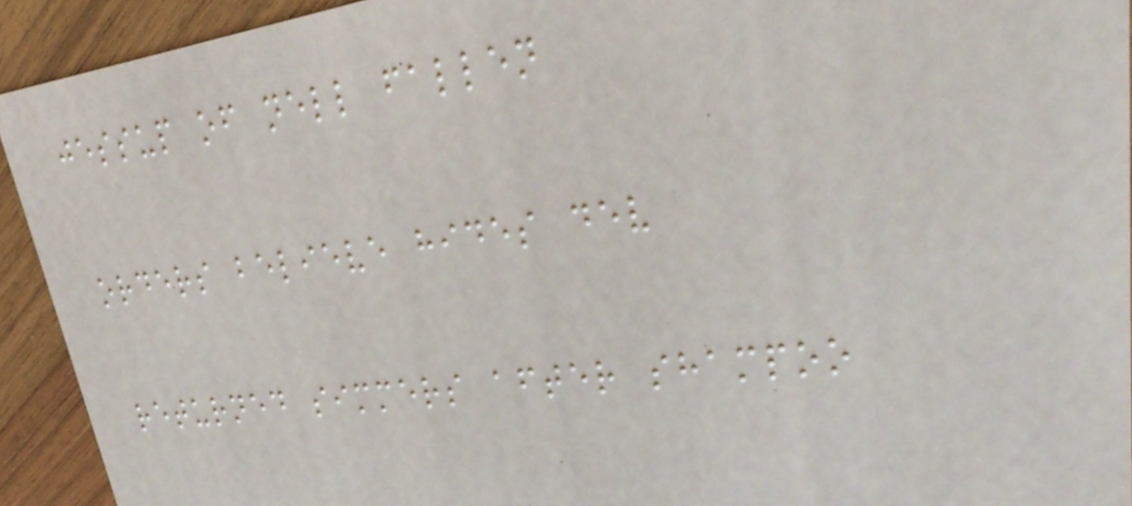jessup of nell fallen
orders believe hides dev
returned simmers after shampoo
